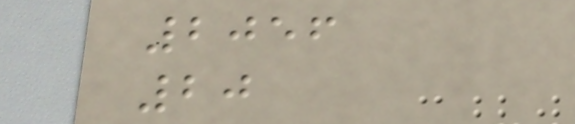2056
20
